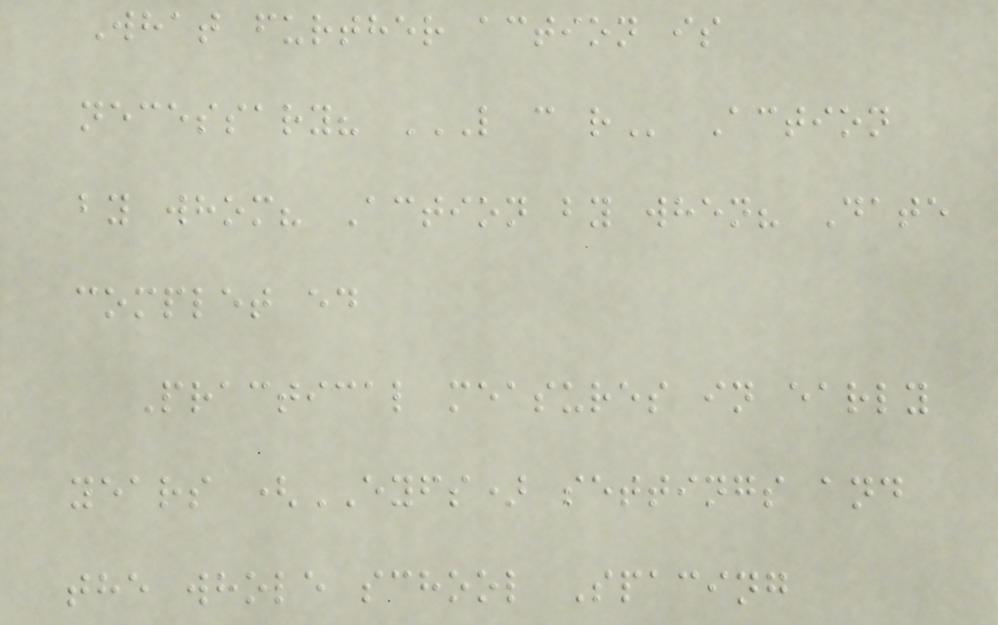What further action is
necessary? L C R Action
by whom? Action by when? Date
complet ed
Practical measures in early
years (EYFS) settings and
the whole school Spacing
